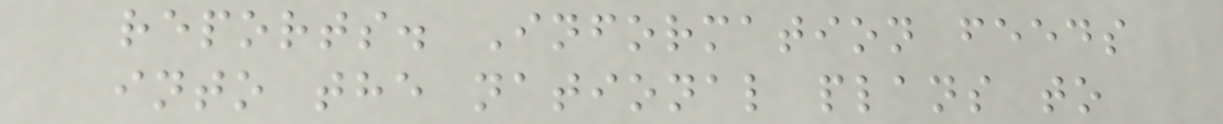reports. Information feeds
into the national plans to
